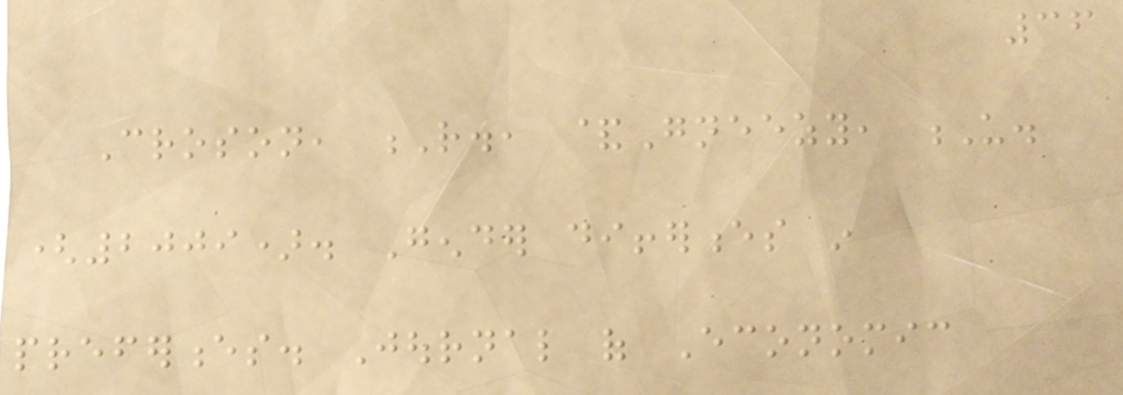36
Croson, R., &Gneezy, U.
(2009). Gender differences in
preferences. Journal of Economic
